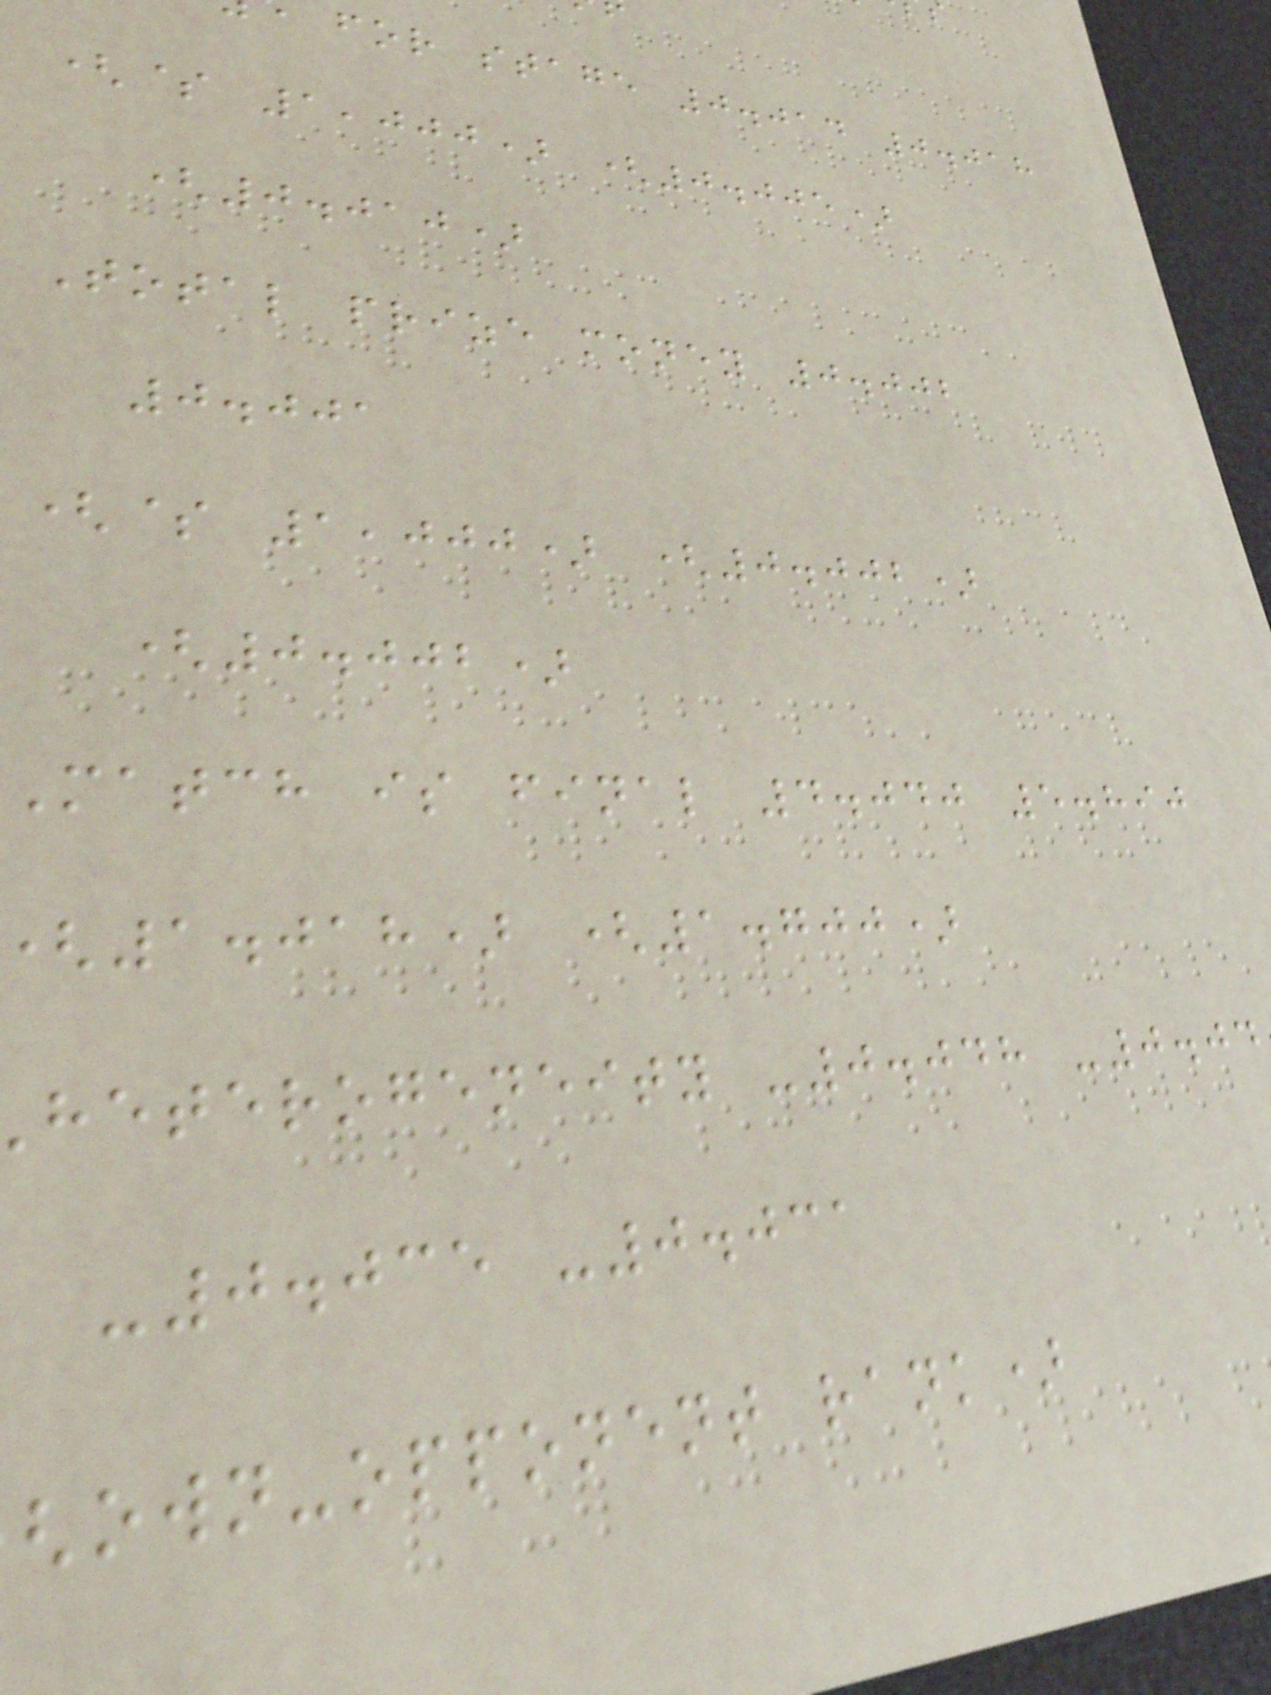for stage 0.014 0.018
($ 1,000) (0.005)
(0.010)
Total prize money 0.002
0.001
($ 1,000) (0.002)
(0.002)
Match is final 4.040 5.890
1.018) (1.700)
heterogeneity -0.048 -0.04
-0.035 -0.031
own-opponent rank)
